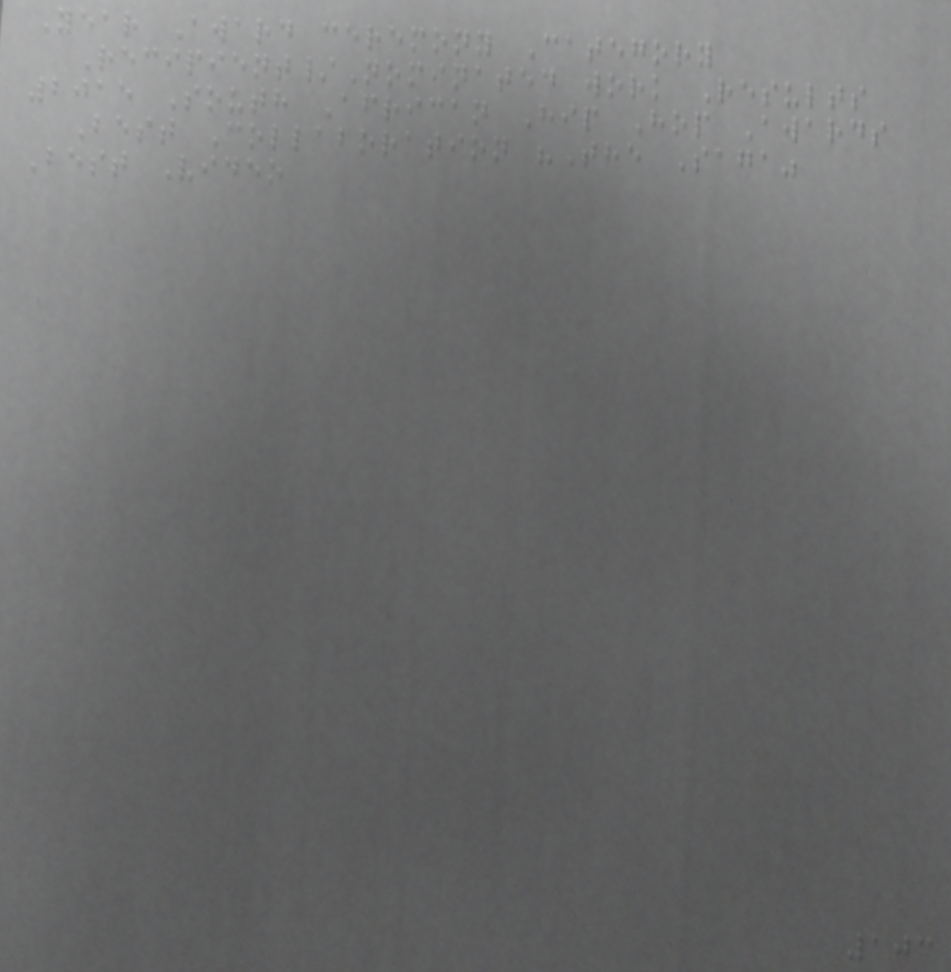Year Award ceremony Category
Recipient/Nominated work Results
2015 South African Hip Hop Awards
Best Collaboration "The Saga"
Best Video
103
